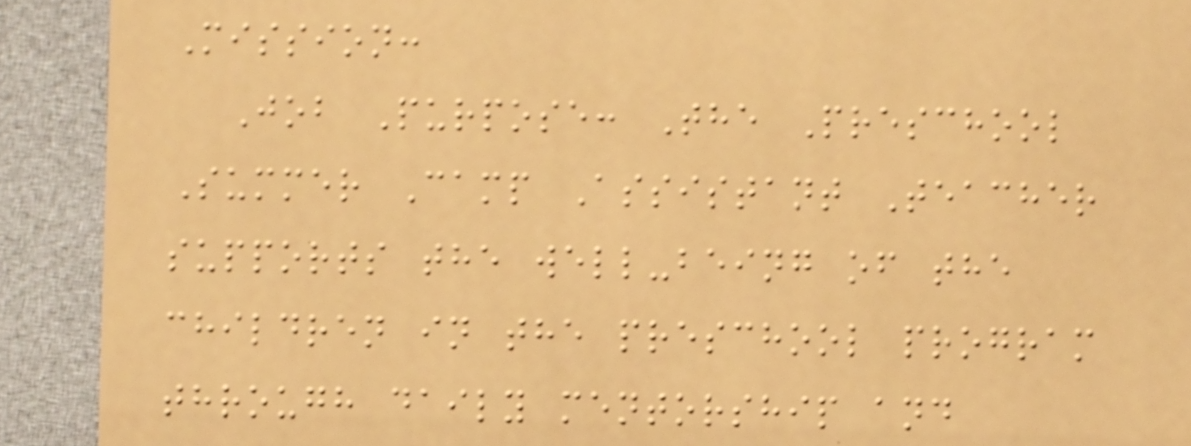Mission:
Job Purpose: The Preschool
Summer Camp Assistant Teacher
supports the well-being of the
children in the preschool program
through daily mentorship and
